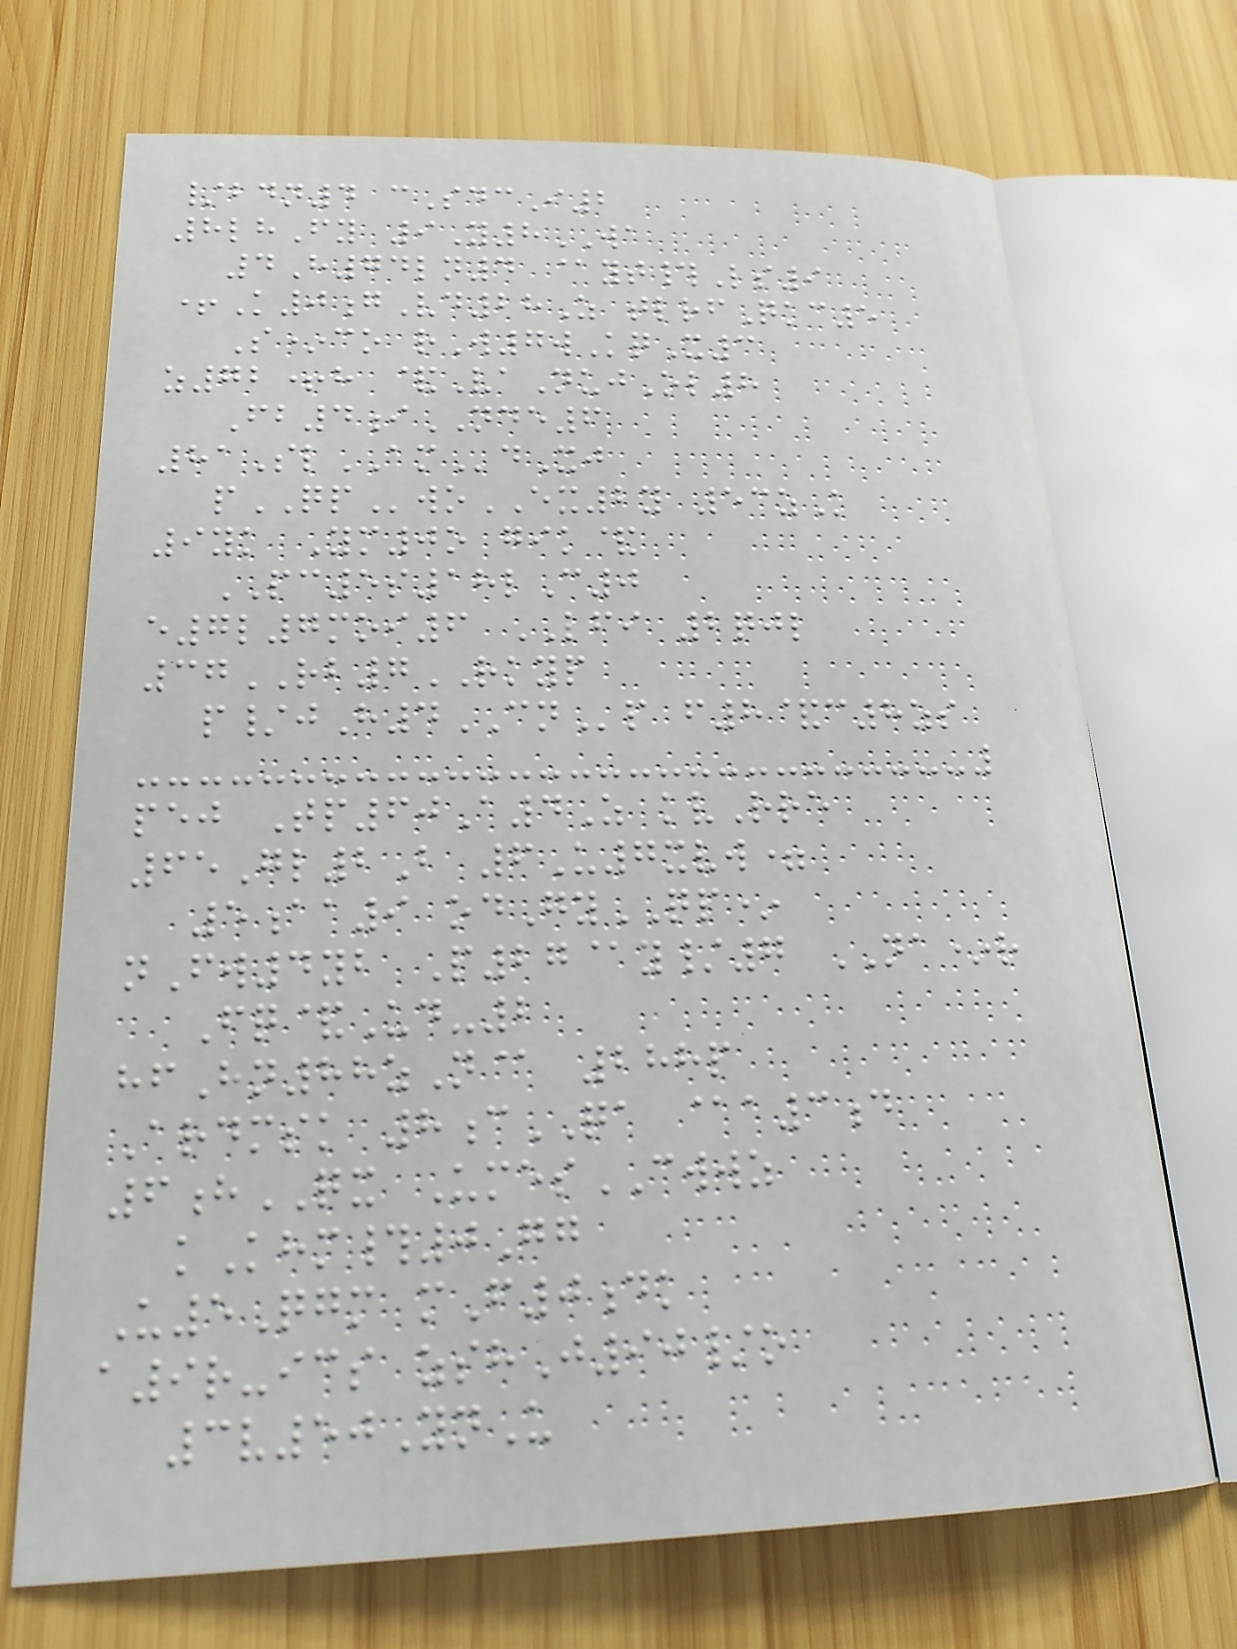/bdn4 cSdcI2
8lhFy 9Y8WA
4H74ln4 @yt#Ls9
+K0gVd28Z tlrfQkc5
S*co rW7wKqX3
z72+h &VaNujOl8
Fb4iNDE6
81SlAMdXj
pQPwoEX2y 53zK
9yk Ym0o gik&
PC5s18lC0
e7l7moi6 LFI 2qjl
37RB7RKYP
p/jH4CNp f8&c8zs
pej Tp60A4Z kvRre
65Gl2B 6U7xvw=
5aa9 odGyQP*
nFw4yb P27@y/7 NA*r
Fq&Ud-2
hfHn88zN@ 288p
Ardmsk 8cQA @a3d
6hQX UmesCWWZ
kKhm#0Gg
U5Qgm mF0dk
a9r-ics zshJ90/o
3v50YnU
